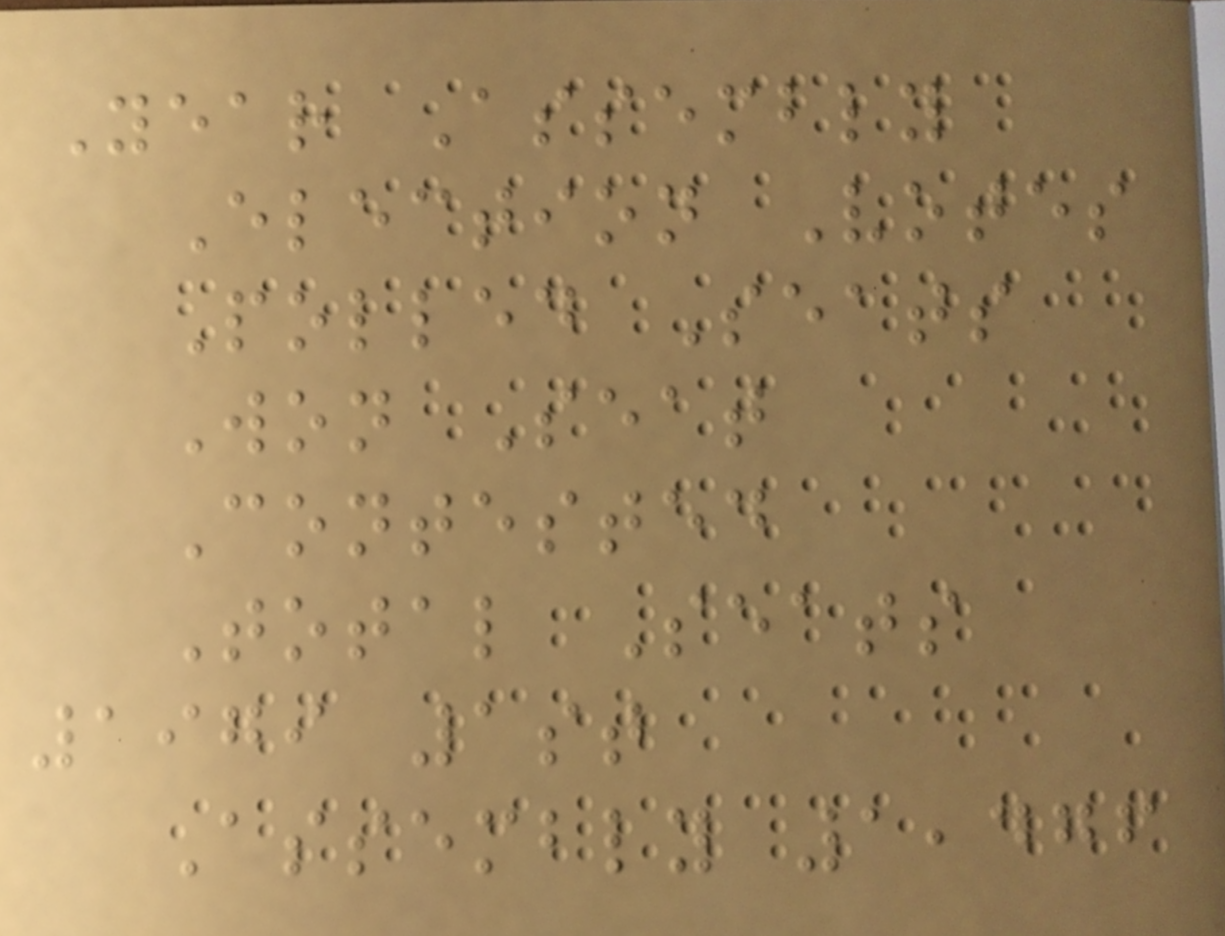Year Assembly
Election Votes
Polled Seats
Won Seat
Contested
Total Seats
1979 1st
Assembly 1,476
